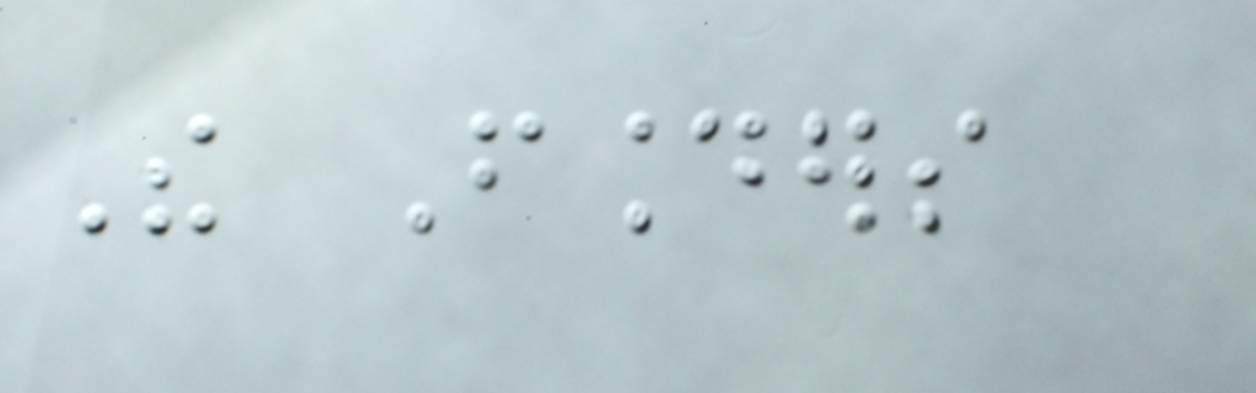The Founders
